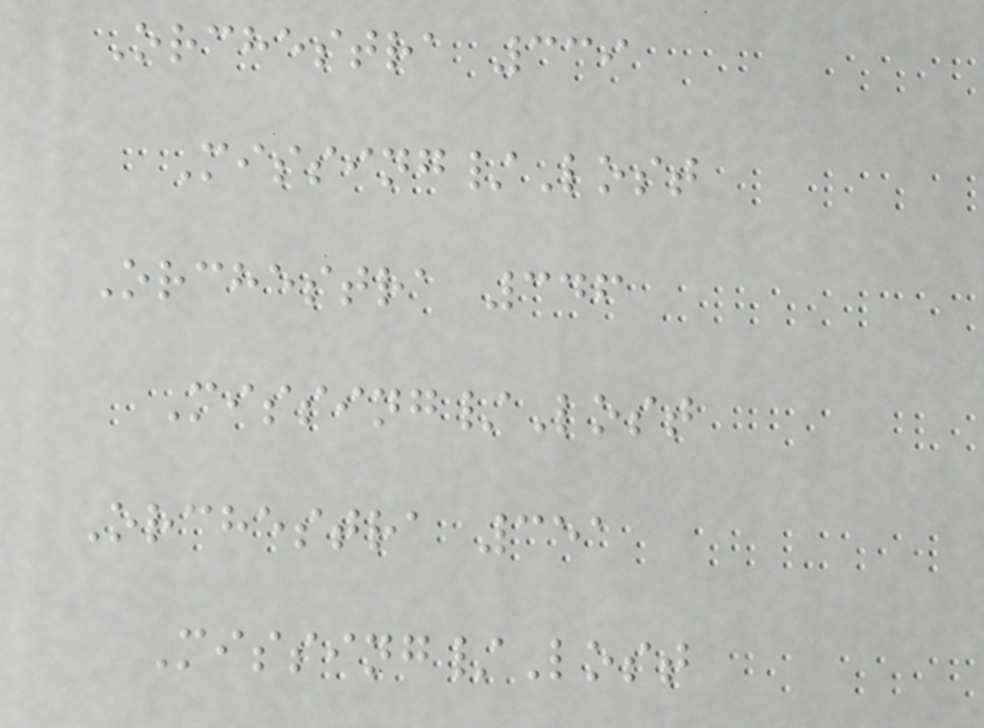Orchestra 339
Missing/Lost
Orchestra 346
Missing/Lost
Orchestra 351
Missing/Lost
